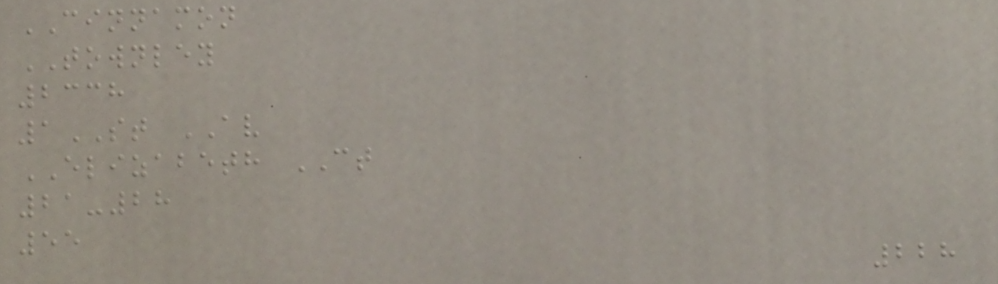CINNAMON
TOWNLEY
2338
1ST AV
ELIZABETH CT
21-28
55
228
